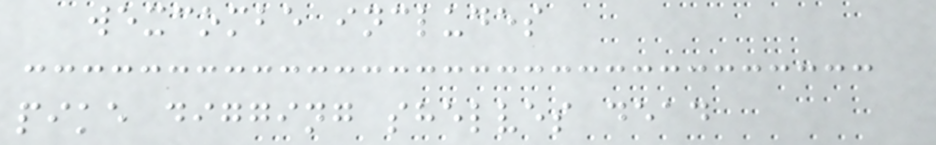wexcombe includes
pike digging shelves dead
